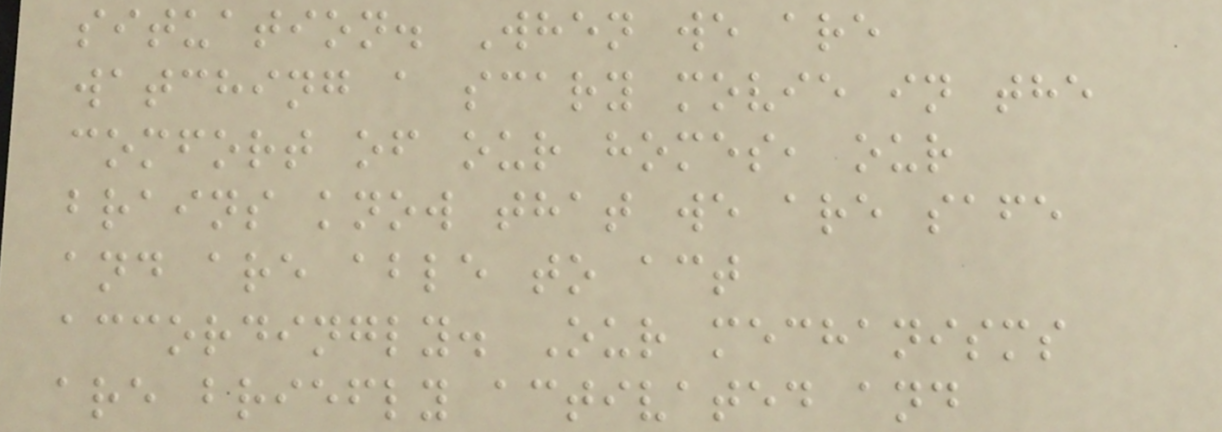situation. When we are
watching a scary movie in the
comfort of our homes, our
brains know that we are safe
and are able to act
accordingly. Our mechanisms
are briefly activated and
